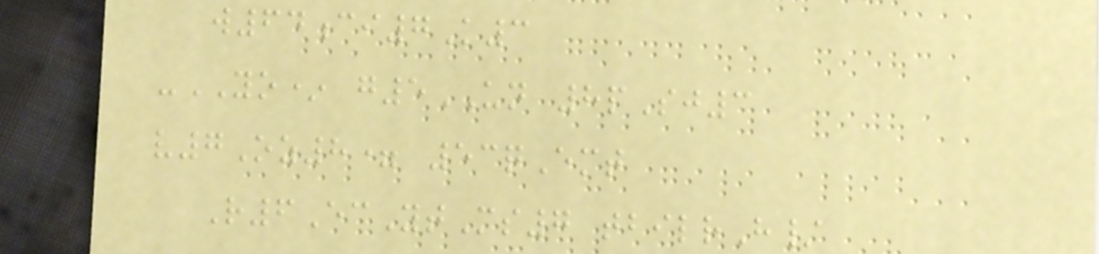w64ci7K3
-YO* g5UN 8pSj3
v7Oz8= 53qEmt
R6EcYtMs7 tbilrH/
